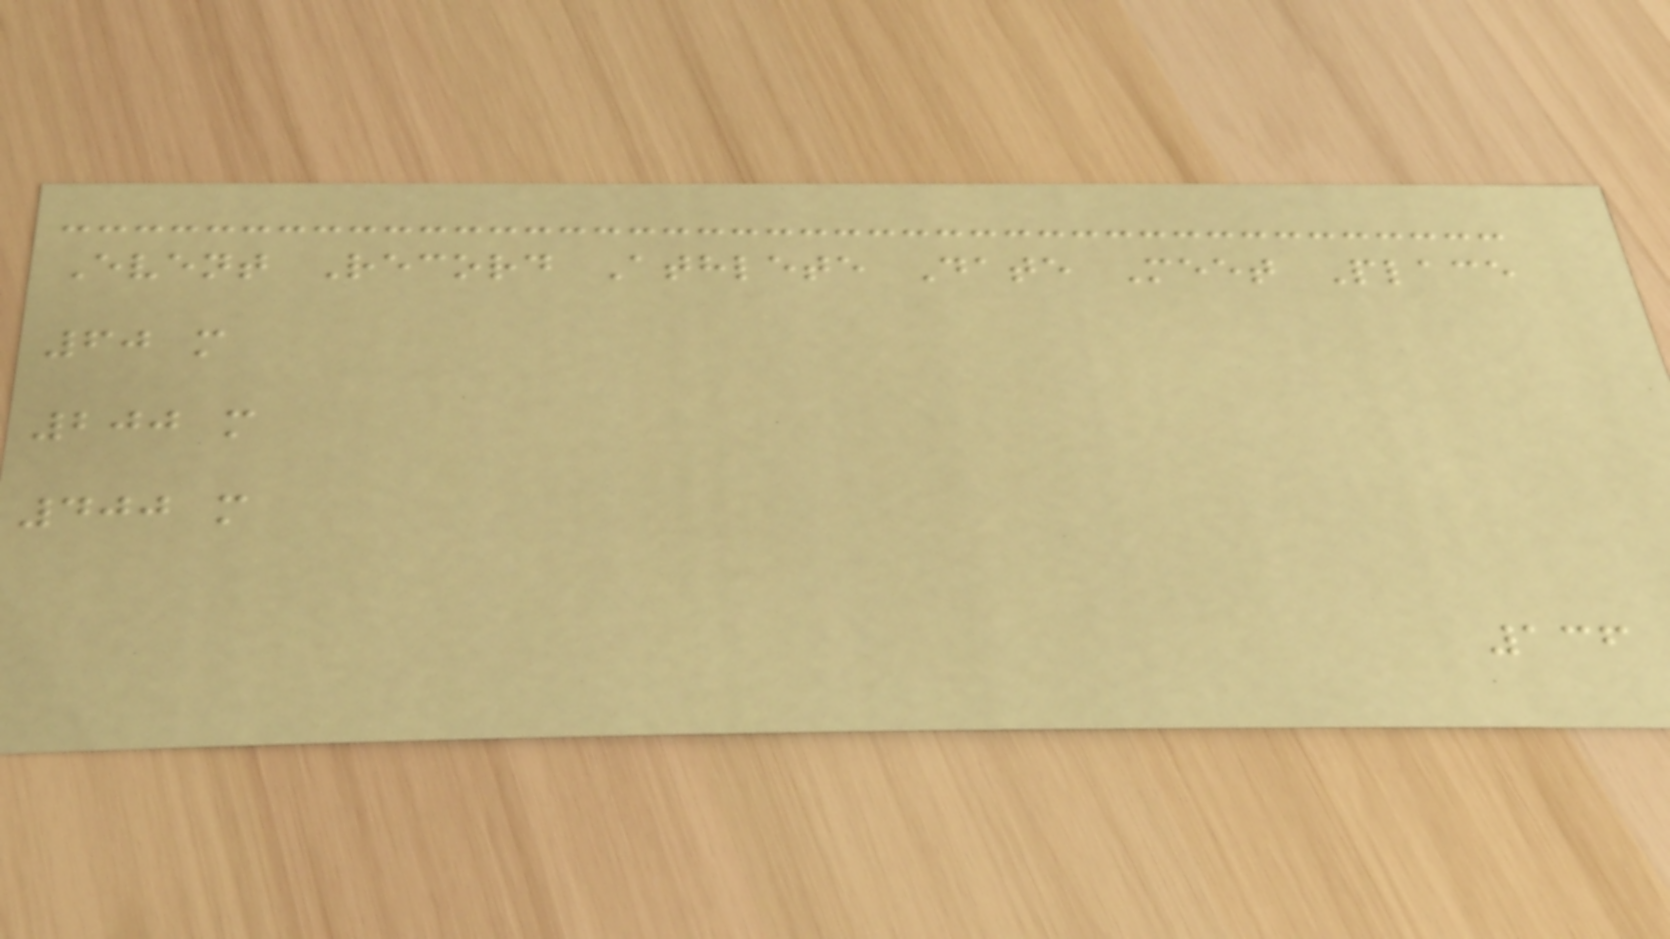Event Record Athlete Date Meet Place
60 m
200 m
400 m
136
